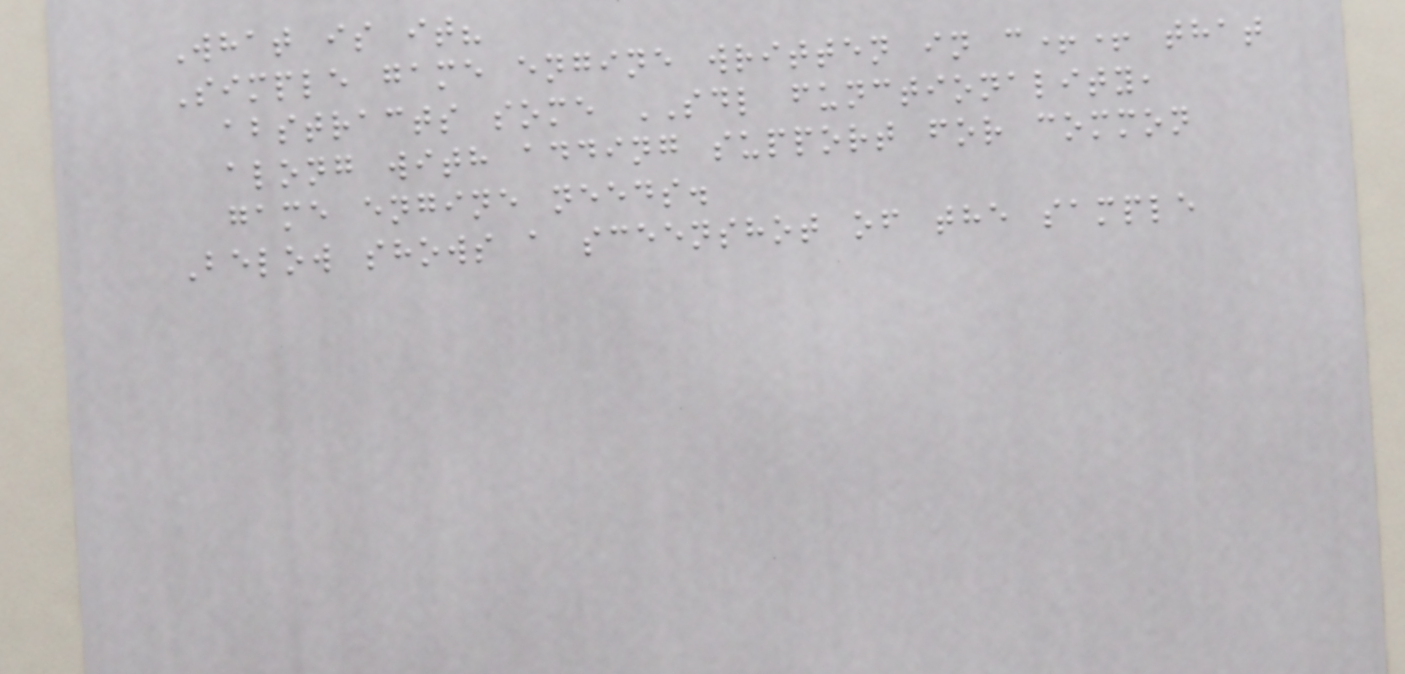What is it?
Simple game engine written in c++ that
abstracts some SDL functionality,
along with adding support for common
game engine needs.
Below shows a sceenshot of the sample
